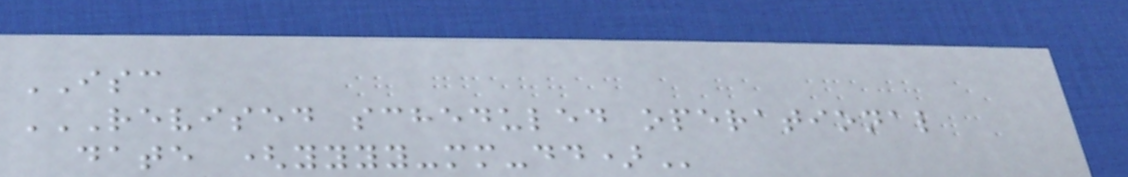ISC
REVISED SCHEDULED OPERATIONAL
DATE (YYYY-MM-DD)
